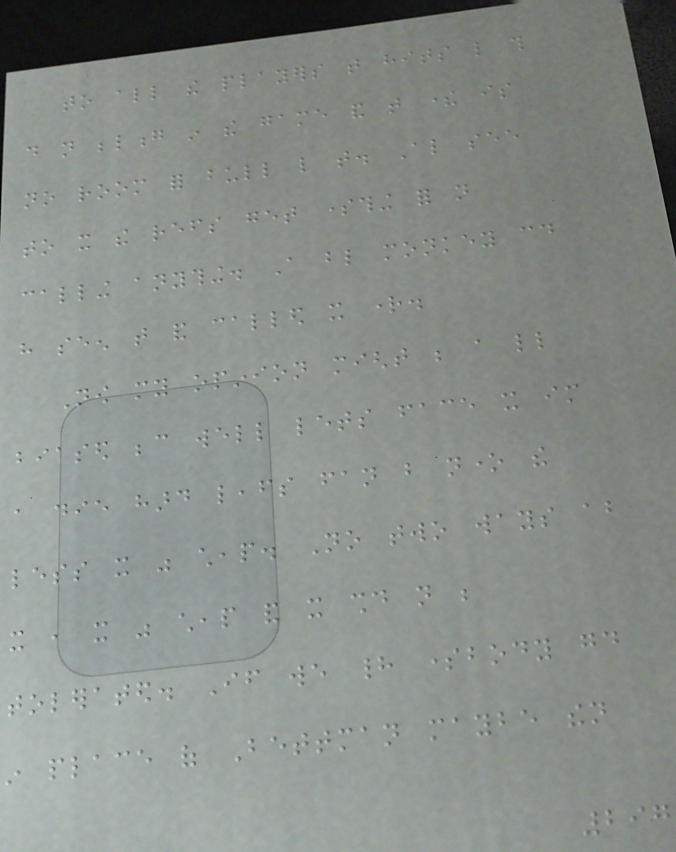to all the players that hits like this
do not belong in the game and that there is
no room for bull like that. Also see
to it the refs get something for not
calling anything. A blind monkey could
have seen that and called it right.
Now my opinion might be a little
biased because well lets face it im
a die hard leafs fan but none the
less it was cheap. No two ways about
it , it was cheap and it should not be
tolerated. If we had somebody good
in place of Bettman maybe then
297
